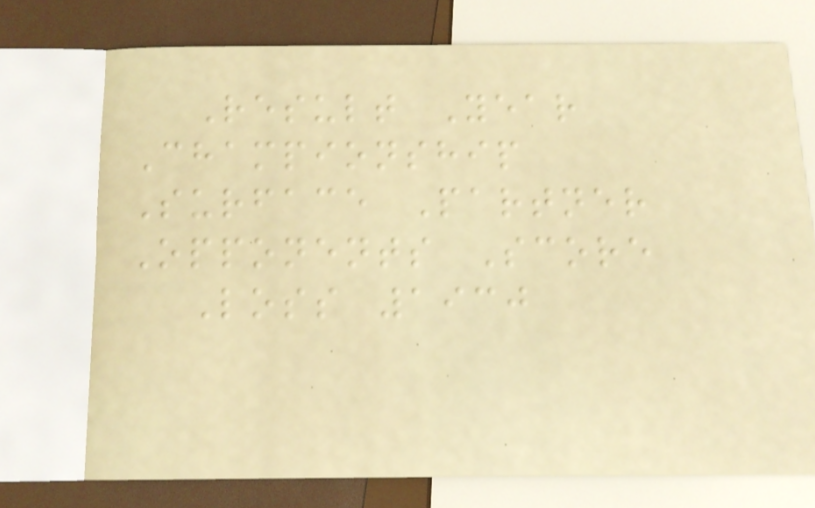Result Year
Championship
Surface Partner
Opponents Score
Loss 1930
